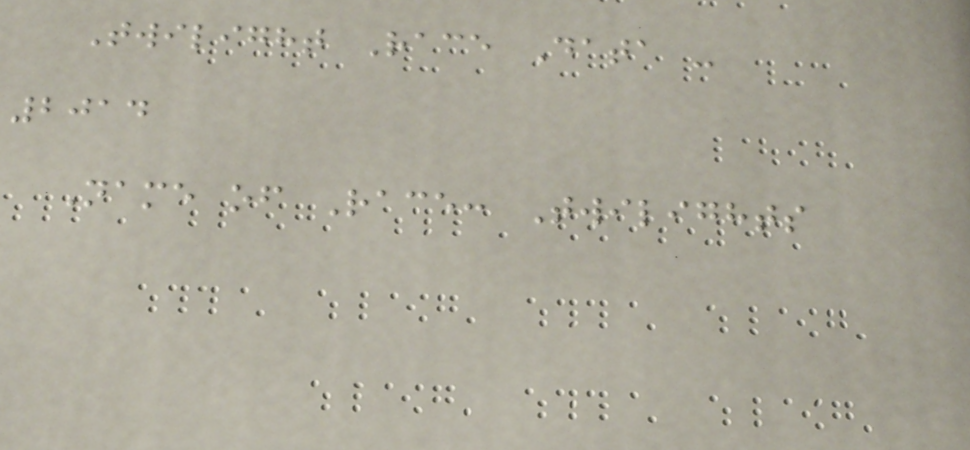Twilight Race Data -
2014
Name of Race: Twilights
